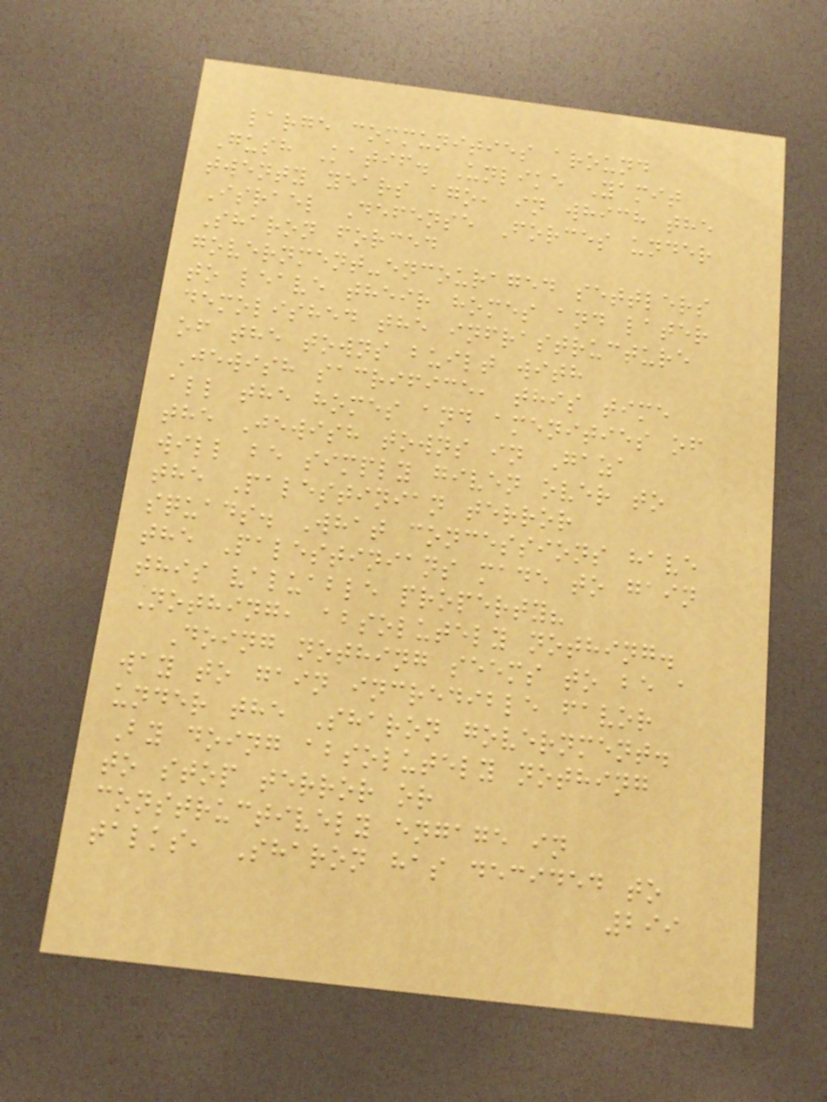large communities around
Gush Katif. Unlike Yamit
twenty years ago, in which the
Israel Defense Forces under
Sharon forced
government-encouraged settlers
to leave their homes and later
demolished the infrastructure
of the towns built with
Jewish sacrifice, this time
all the homes and amenities of
the Jewish towns in Gaza
will be simply given over to
the Palestinian terror
squads. What concessions have
the Palestinians made to gain
this valuable property?
Nothing, absolutely nothing.
Doing nothing seems to be a
way to gain incredible favor
under the Sharon government.
By doing absolutely nothing
to stop terror or
constructively engage in
talks, Sharon has decided to
299
